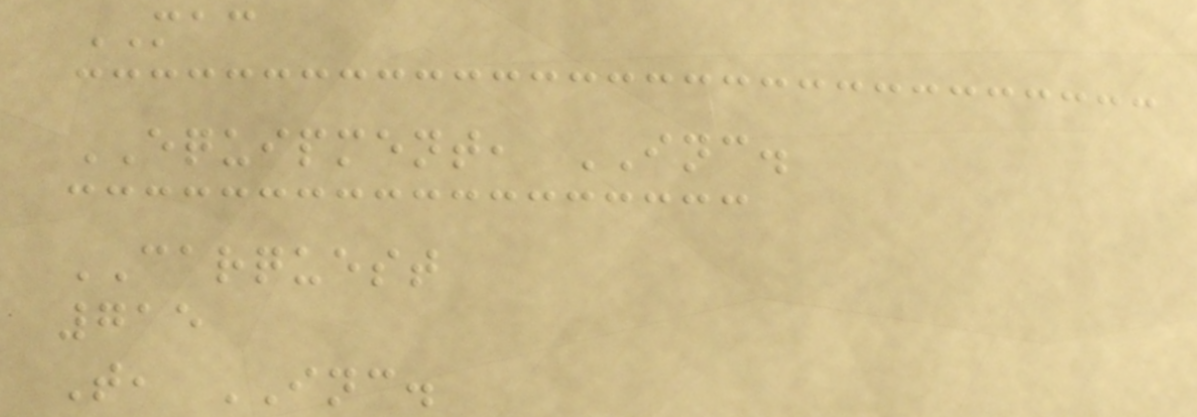MAC
EQUIPMENT, INC.
CARQUEST
715
T, INC.
